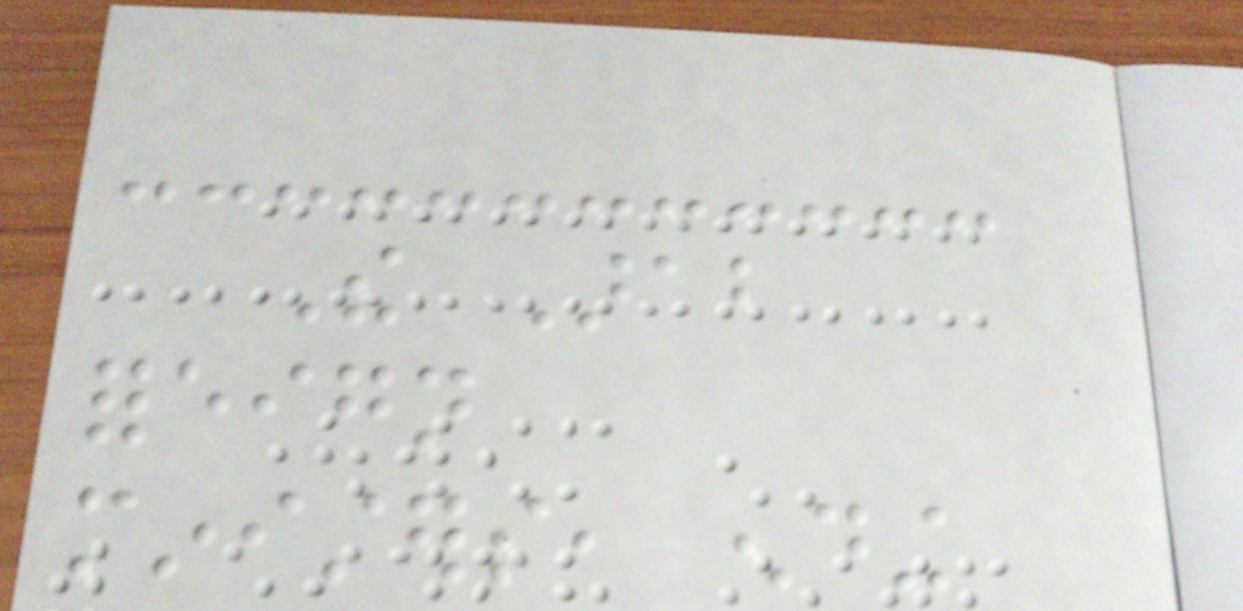The Arab
foreign
ministers, ending
